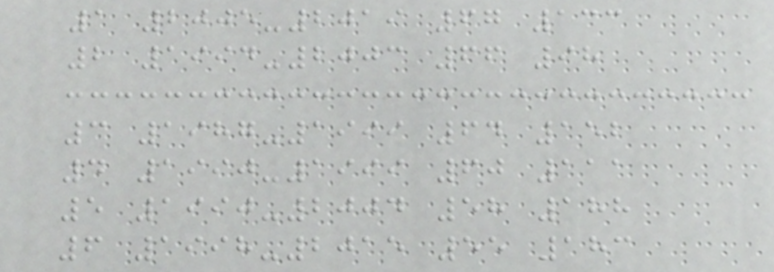1 2005-2019 67 133
2 1994-2003 66 98
3 1987-1999 64 152
4 1990-1999 60 111
5 1990-2004 58 188
6 1998-2015 55 183
